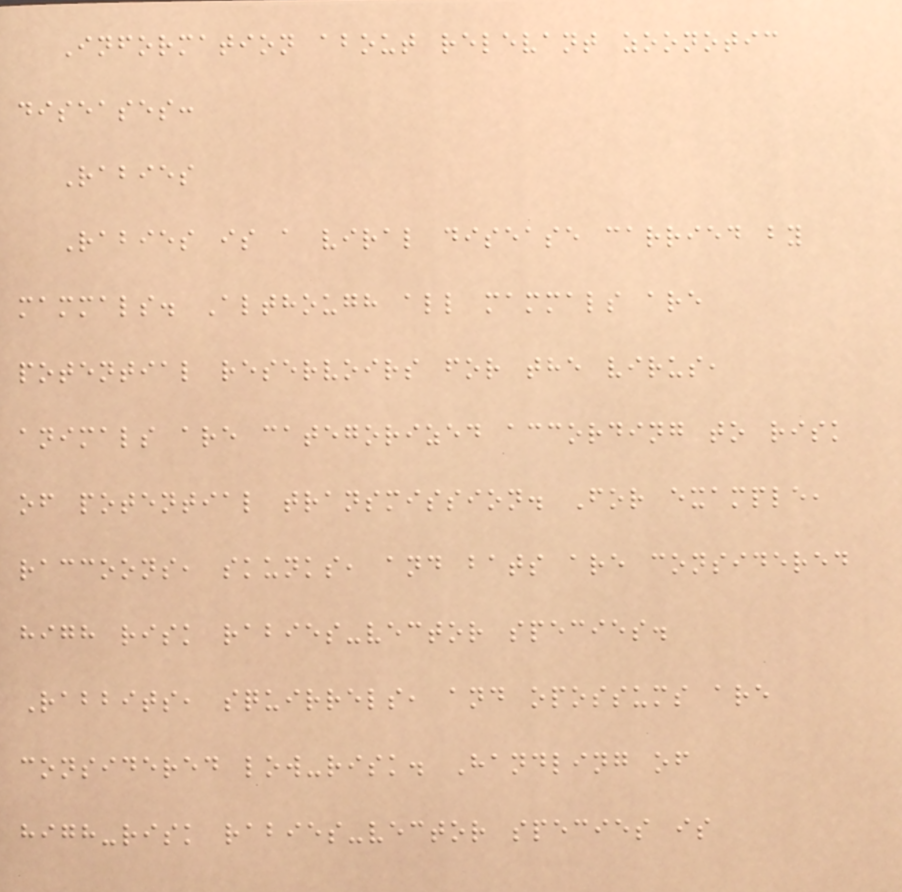Information about relevant zoonotic
diseases:
Rabies
Rabies is a viral disease carried by
mammals. Although all mammals are
potential reservoirs for the virus,
animals are categorized according to risk
of potential transmission. For example,
raccoons, skunks, and bats are considered
high risk rabies-vector species.
Rabbits, squirrels, and opossums are
considered low-risk. Handling of
high-risk rabies-vector species is
